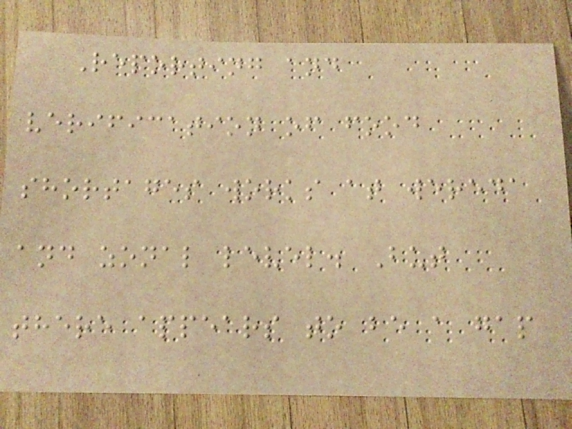Reporting and
verification of food
shortages works at wereda
and zonal level. But
there appears to be a gap
